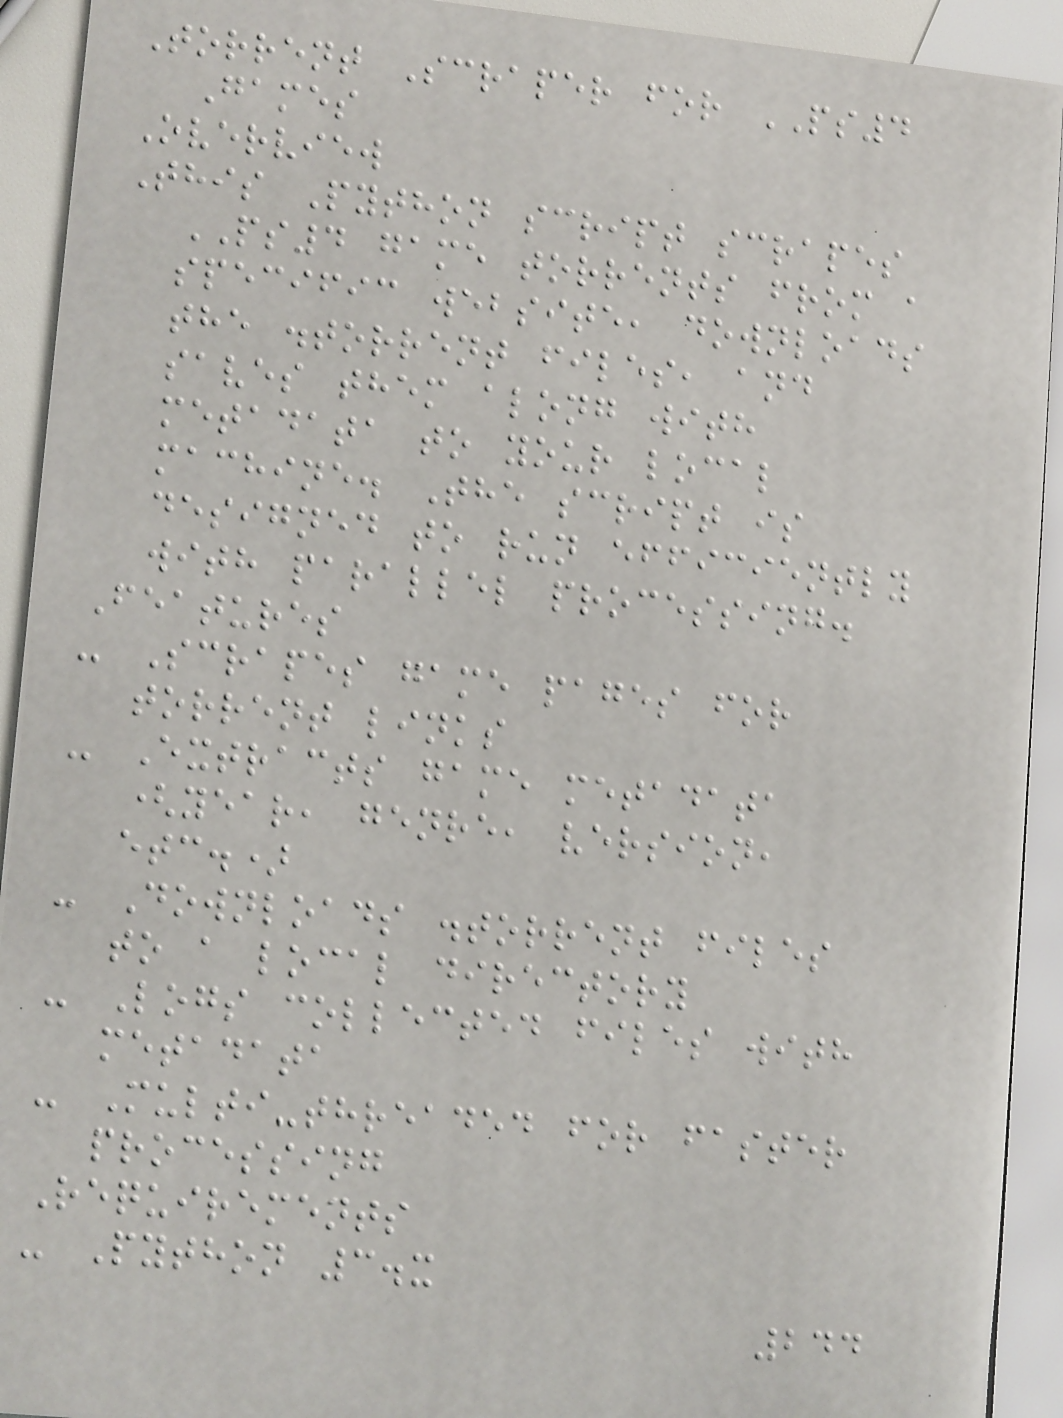Torrent Scraper for PS4
Games
Overview
This Python script scrapes
PS4 game torrents from a
specific website, downloads
the .torrent files, and
saves them along with
metadata to your local
machine. The script is
designed to run efficiently
with parallel processing.
Features
- Scrapes game pages for
torrent links
- Extracts game metadata
(year, genre, version,
etc.)
- Downloads .torrent files
to a local directory
- Logs collected files with
metadata
- Multi-threaded for faster
processing
Requirements
- Python 3.x
244
